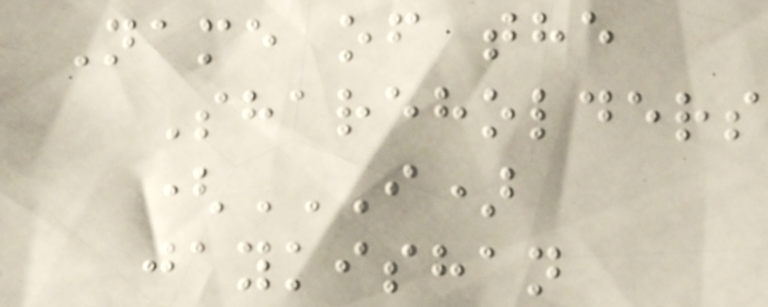Name of the
Shareholders
(I)
JAYKISHAN
